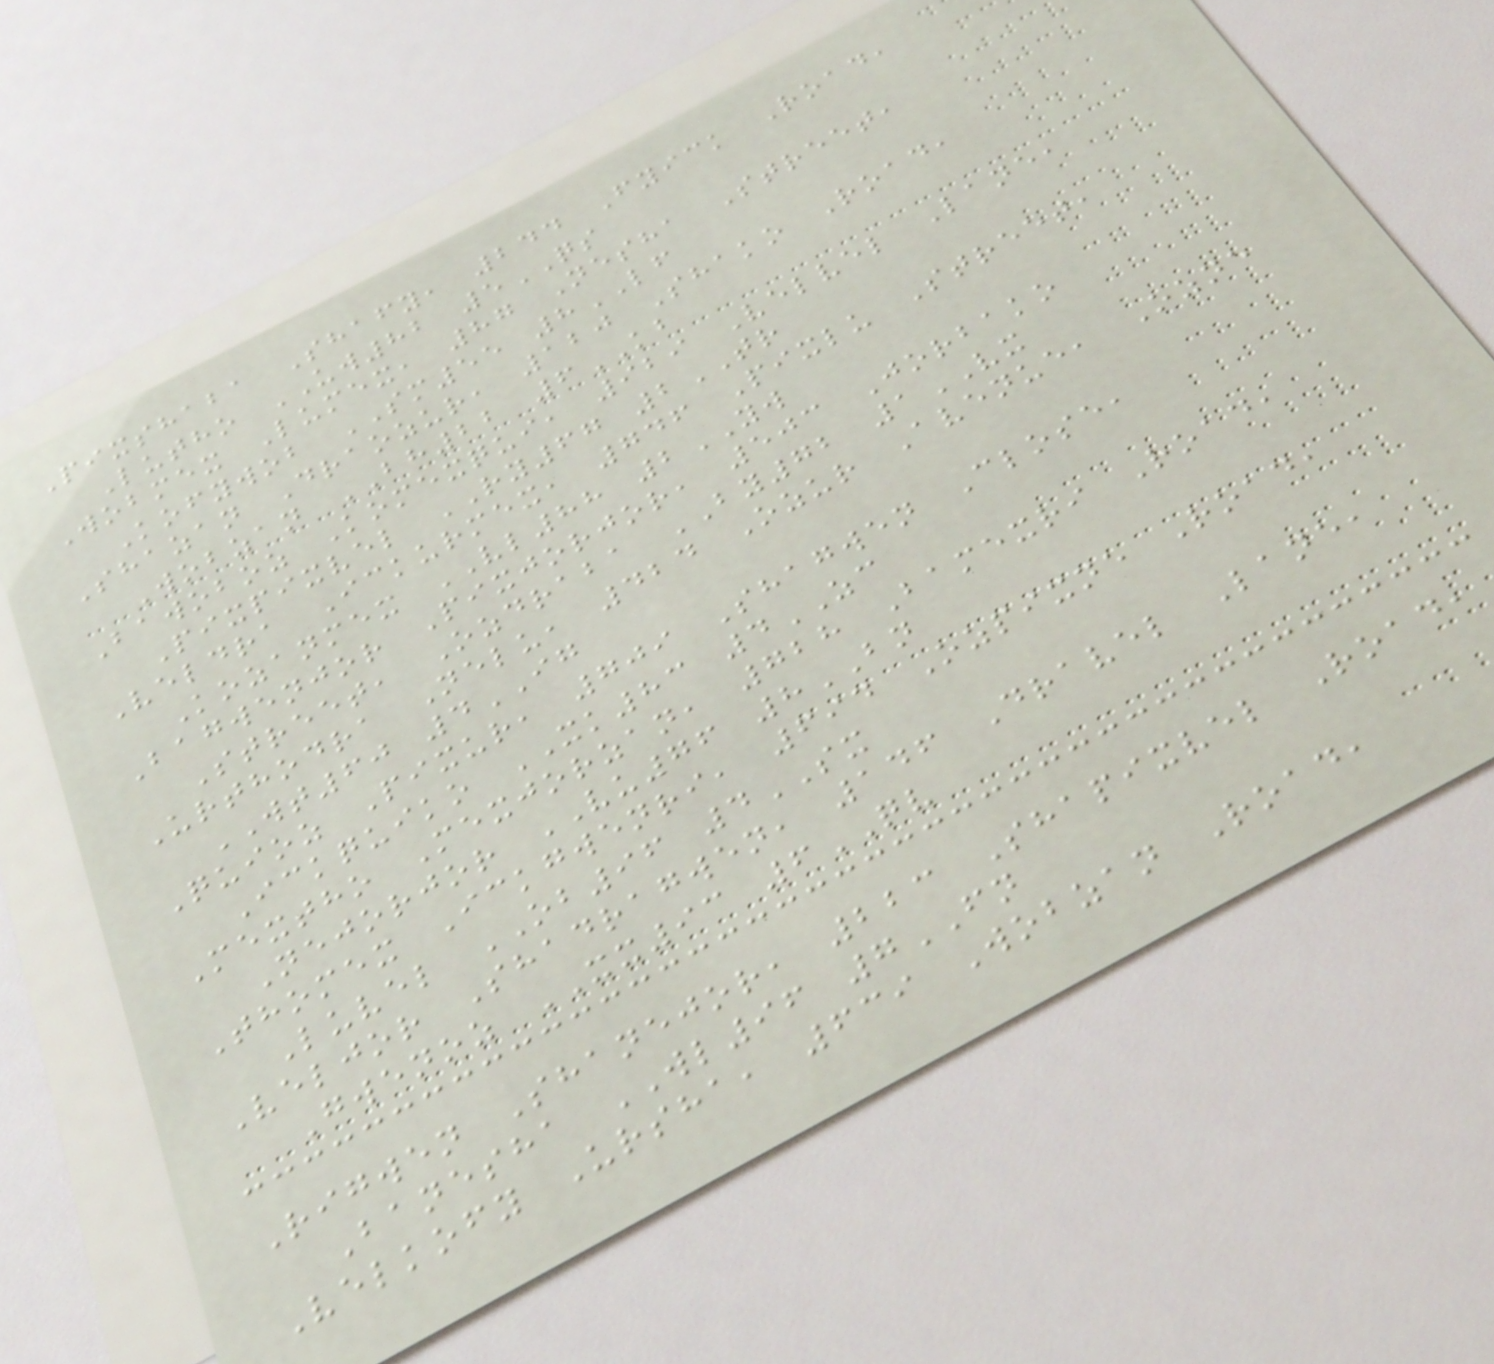Pixshaba Shafy, 244 Fyick Road,
Lutho UW82 5QS
Wobmex Lumex, 87 Nesha Street,
Kofywob SM55 8LF
Shazan Draozur, 120 Shako Road,
Wobzan BH22 6KB
Bawoboz Komexqui, 929 Velvel Lane,
Pixpixvel RY67 2TR
Veldra Ickurmex, 746 Pixlu Street,
Kozanmex VL88 2YW
Bagwenjor Pixjorjor, 503 Jorbako
Street, Ozdraba BY72 1VX
Urthodra Nelu, 424 Ozur Avenue, Ozne
WT60 4IG
Quioz Pixur, 709 Shagwen Close,
Ickquiko XK83 4ZC
Mextho Mexjorzan, 728 Bamexri Road,
Nejorjor VU76 8BN
Thomex Ickgwenri, 694 Ozpixne Road,
Luvel OB96 4SX
Veljor Shadragwen, 146 Dravel Lane,
Gwenoz XX93 6QV
Rigwen Shanejor, 223 Shapixvel Road,
Banesha WL96 7FN
Velkofy Ursha, 639 Wobzan Road,
